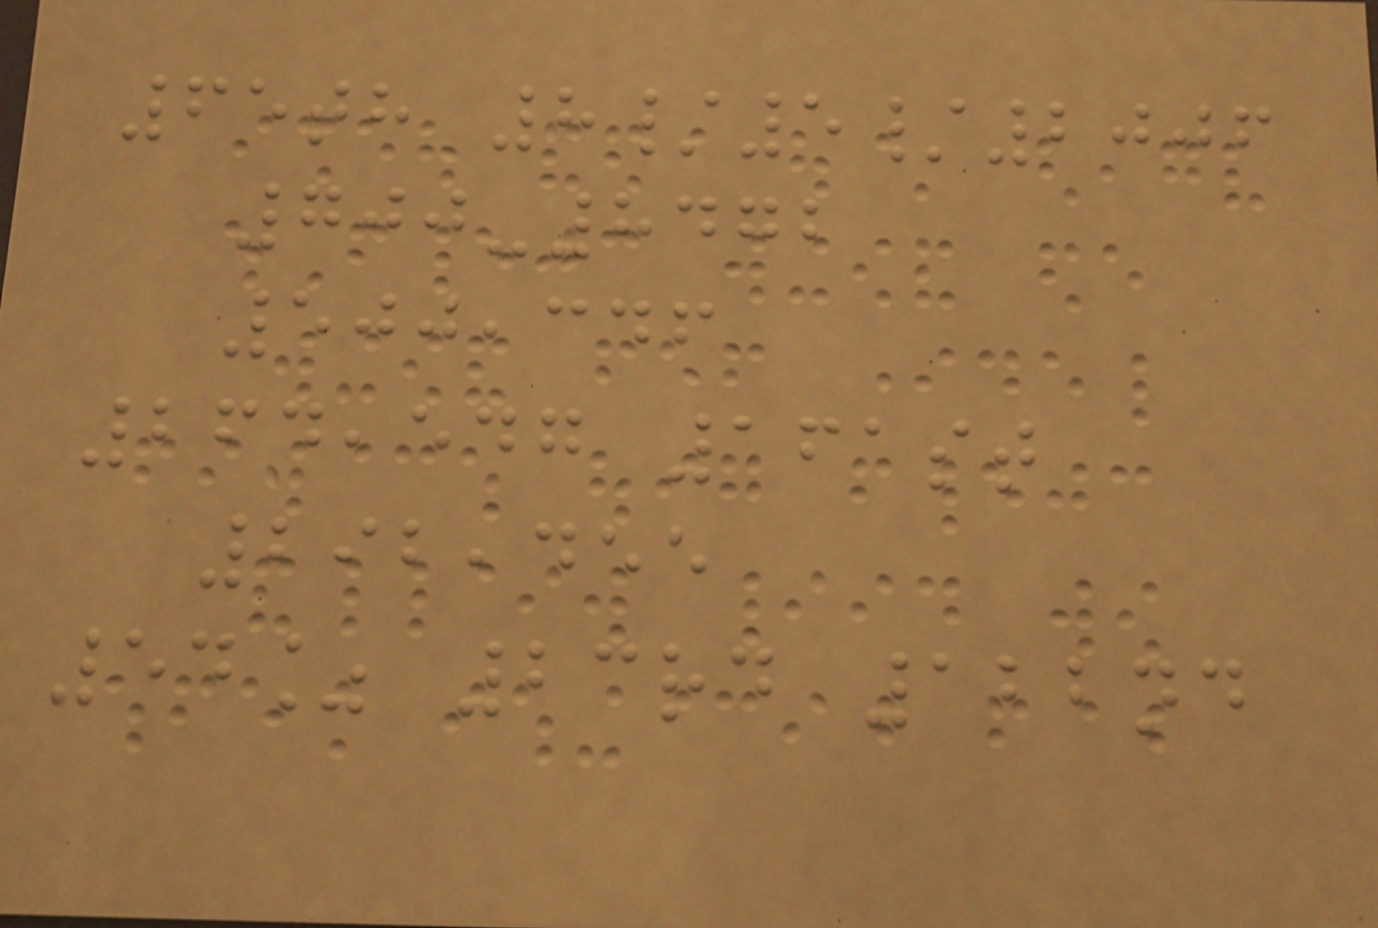65th 8/5/2006
700-8472
500,346
264,547 161st
292,455
54% 23rd 122nd
